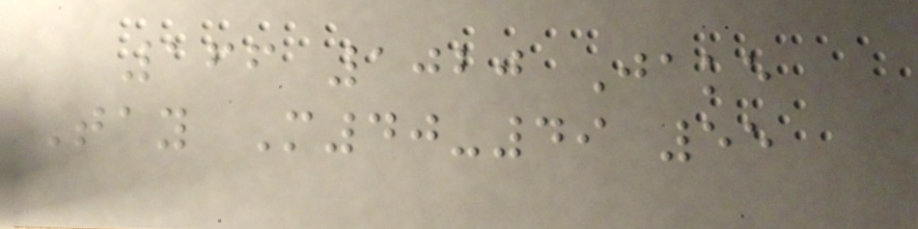166 1020 Jake
Tay M40-49 55
